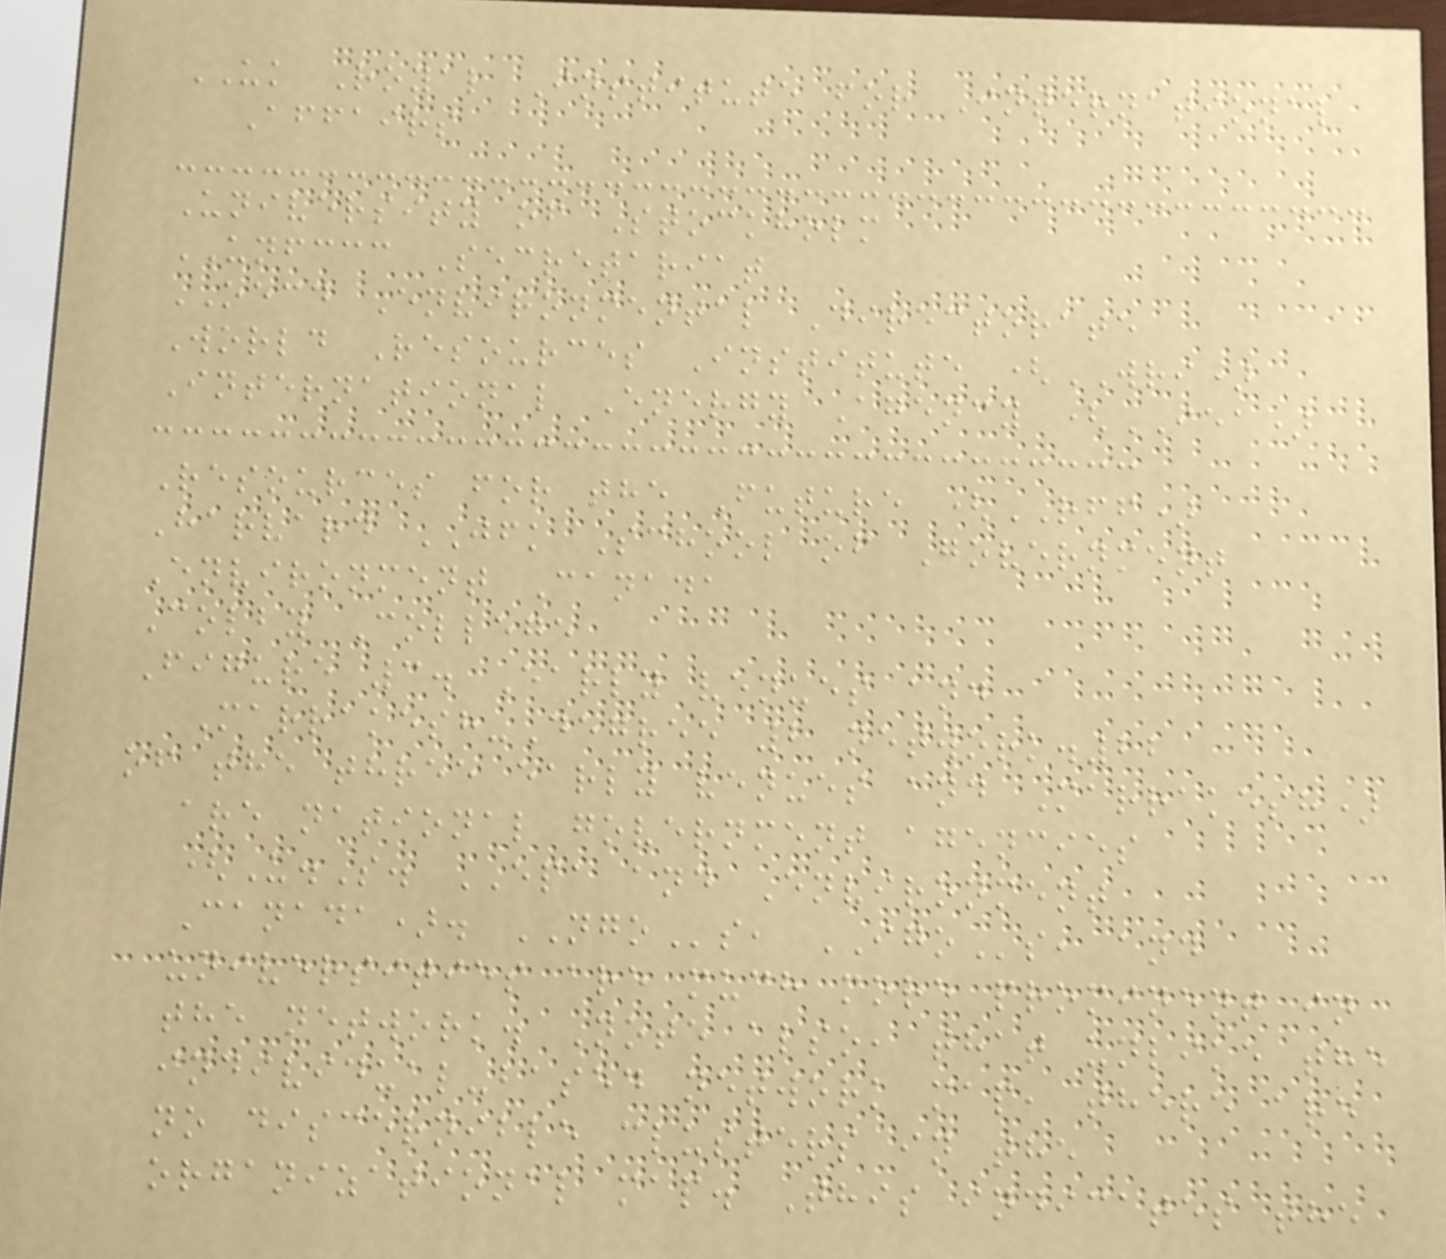UK Royal Institute for International
Affairs
University of Stockholm
UNFCCC Secretariat
OECD Environmental Directorate
World Resources Institute (WRI)
International Energy Agency (IEA)
Resources for the Future (RFF)
Harvard JFK School of Government
Environment Canada
Colby College
Figure 3. Early venues and
Marrakesh-Degree 2 network.22
of the three early venues and Marrakesh)
are national government agencies
(U.S. EPA and Environment
Canada). NGOs, IGOs, and
universities are much more prominent in
the network. Note also, that unlike the
individual-based network map, there are
no discernible clusters in the
organizational map. This indicates the
